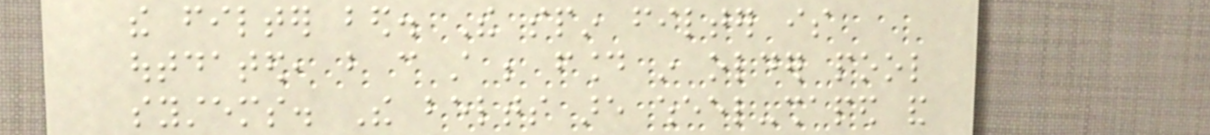the filter bed. The spin filter is
outdated, but can still be found in older pool
systems. The belts are wheel-shaped and
